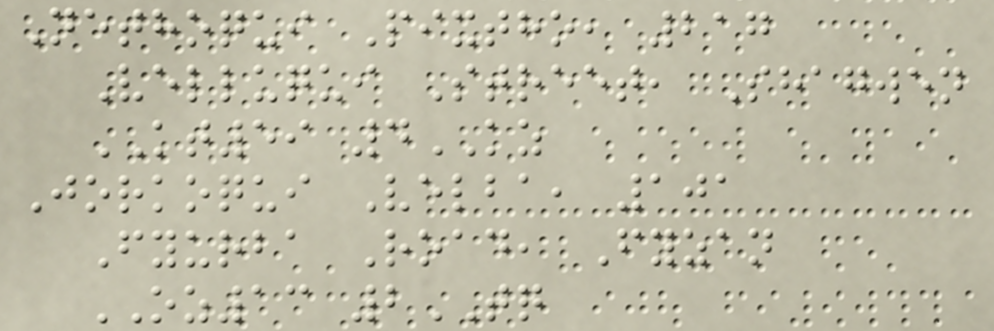Nethoqui Pixtho, 217
Velluqui Street, Shagwen
KT59 4KZ
Jorkoqui Velba, 101
Fyurba Road, Fyzan
OZ13 2TQ
